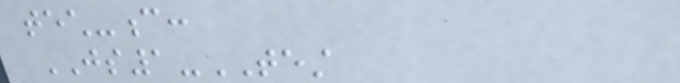tech-c:
JS1-TEST
